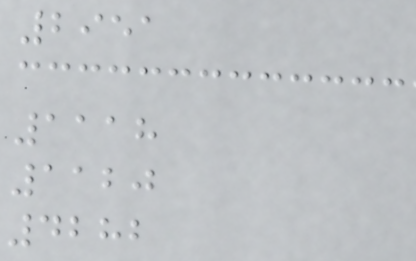2951
1118
1120
4282
